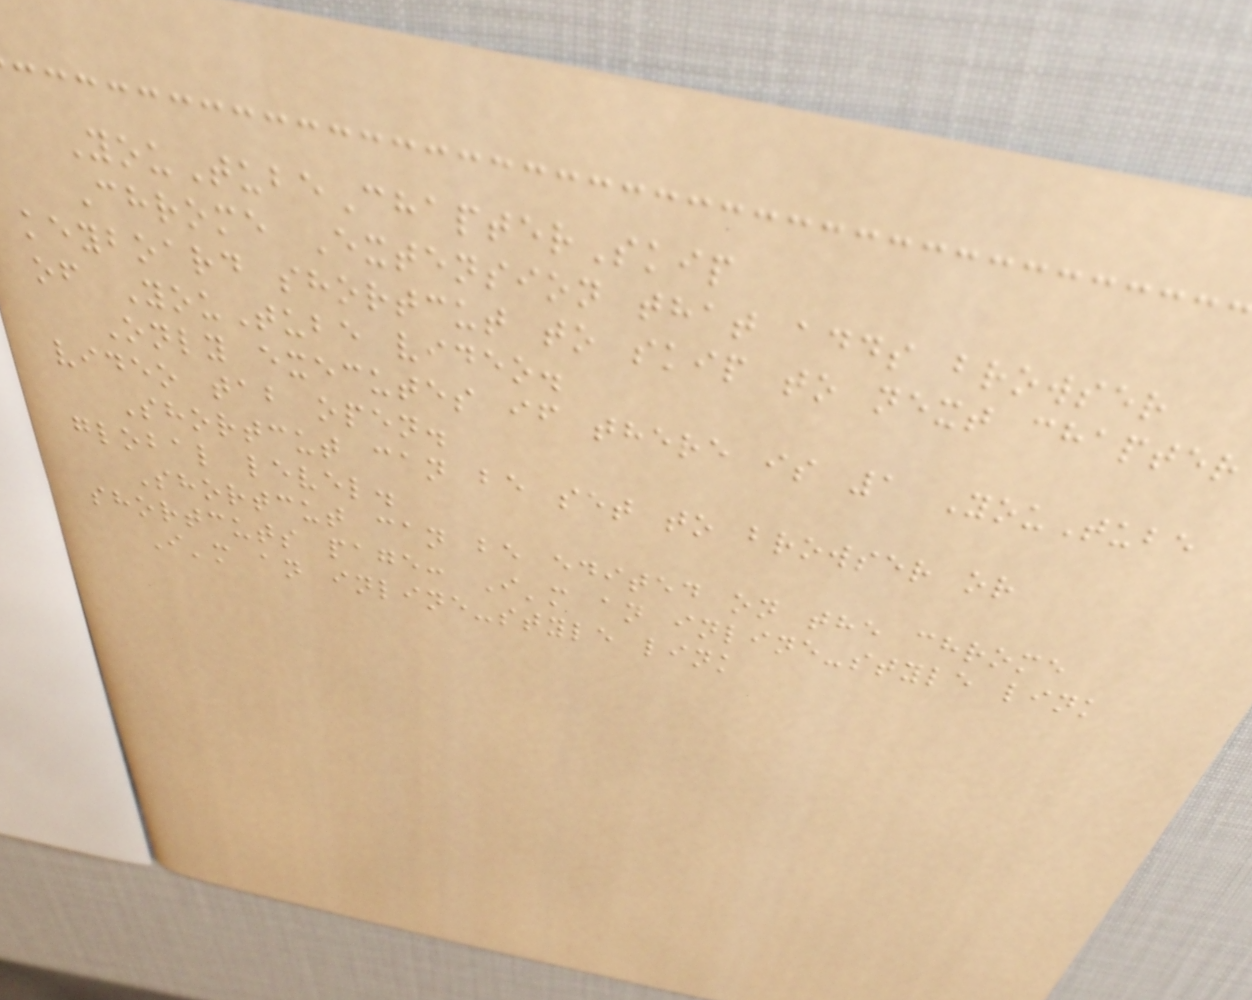YouTubeChapterSkip
Chrome Extension that adds browser
keyboard shortcut to skip to next chapter
of YouTube video.
Only executes if there is 1 YouTube
video tab open.
Shortcut can be set to browser or
global level.
Shortcut can be edited on the chrome
shortcuts page: I'm an inline-style link
I'm an inline-style link
